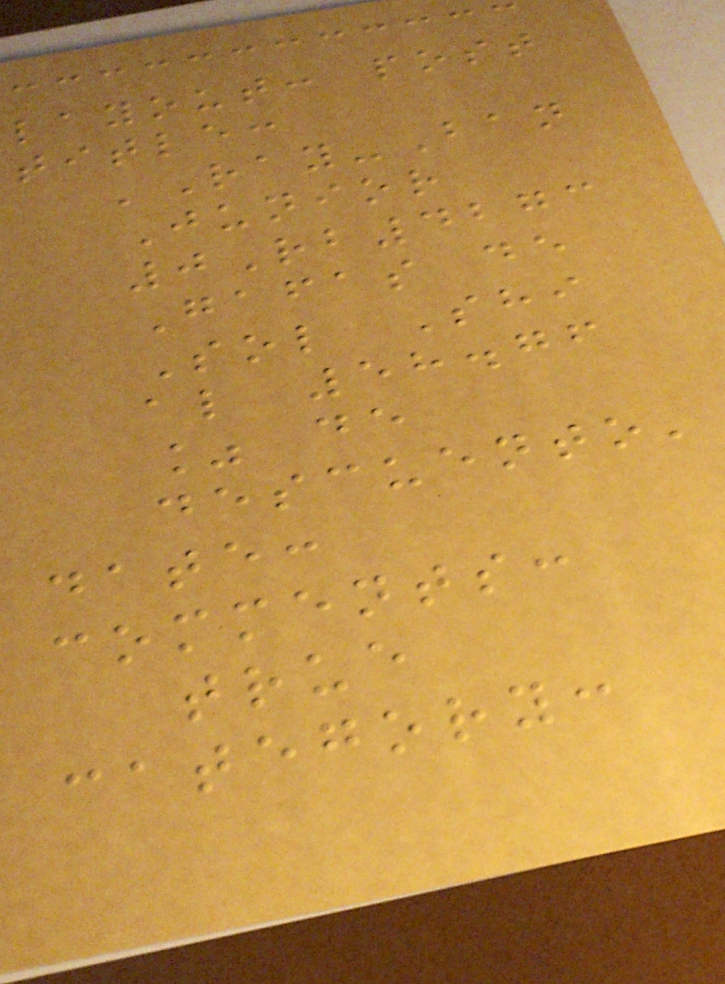layout: post
title:
'Ray-Ban
Junior
0Rb4273
Gafas de
Sol Shi
al 58.76
% de
descuento'
date:
comments:
true
category:
